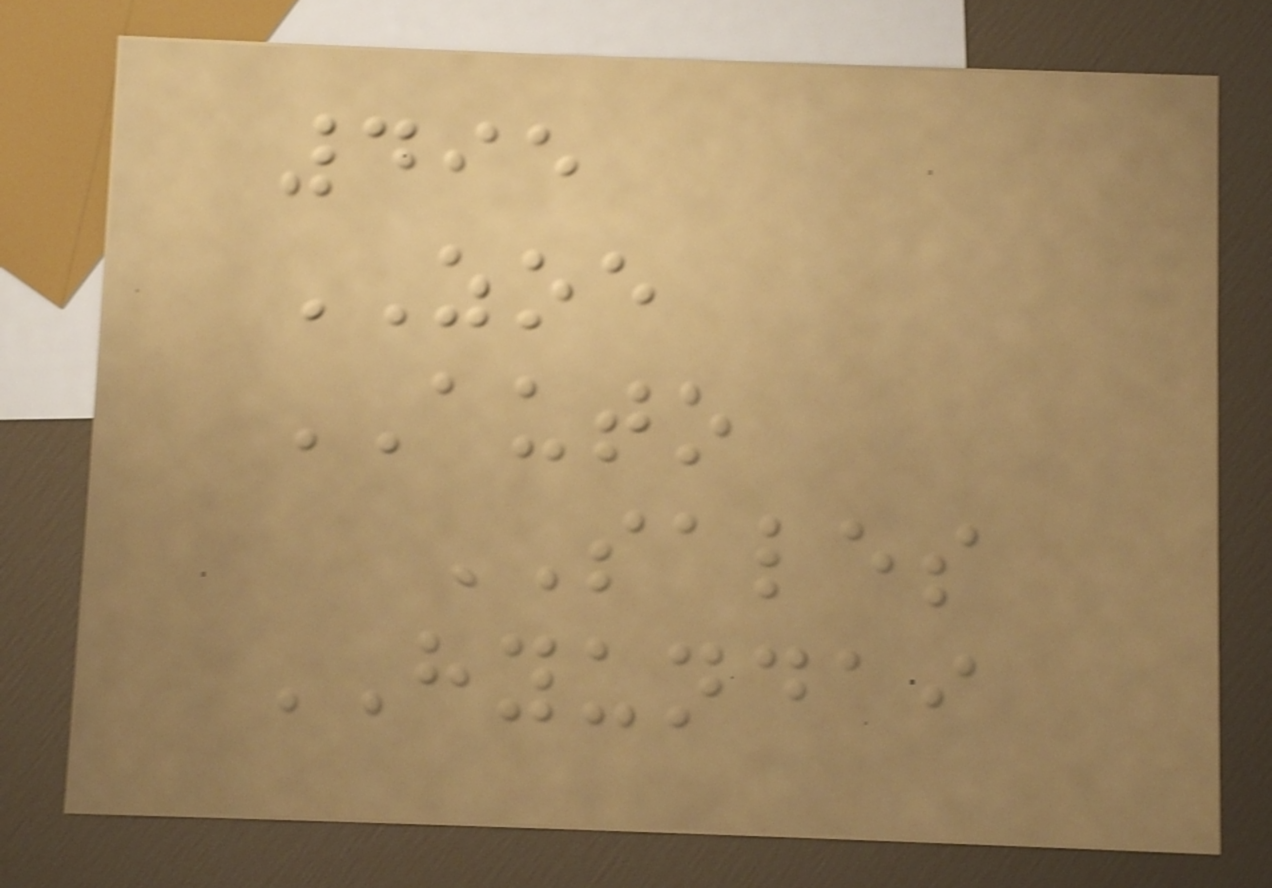495
ZOE
AUTO
SALES
HYUNDAI
